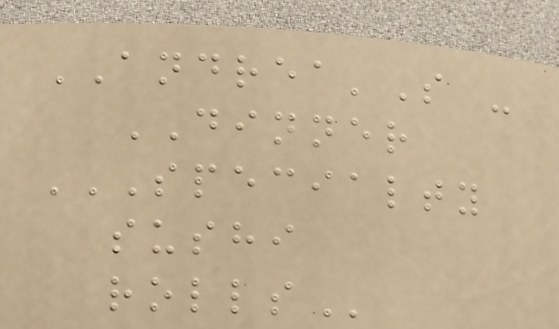ANDREA'S -
DINNER
SPECIALTY
SUSHI
ROLLS
